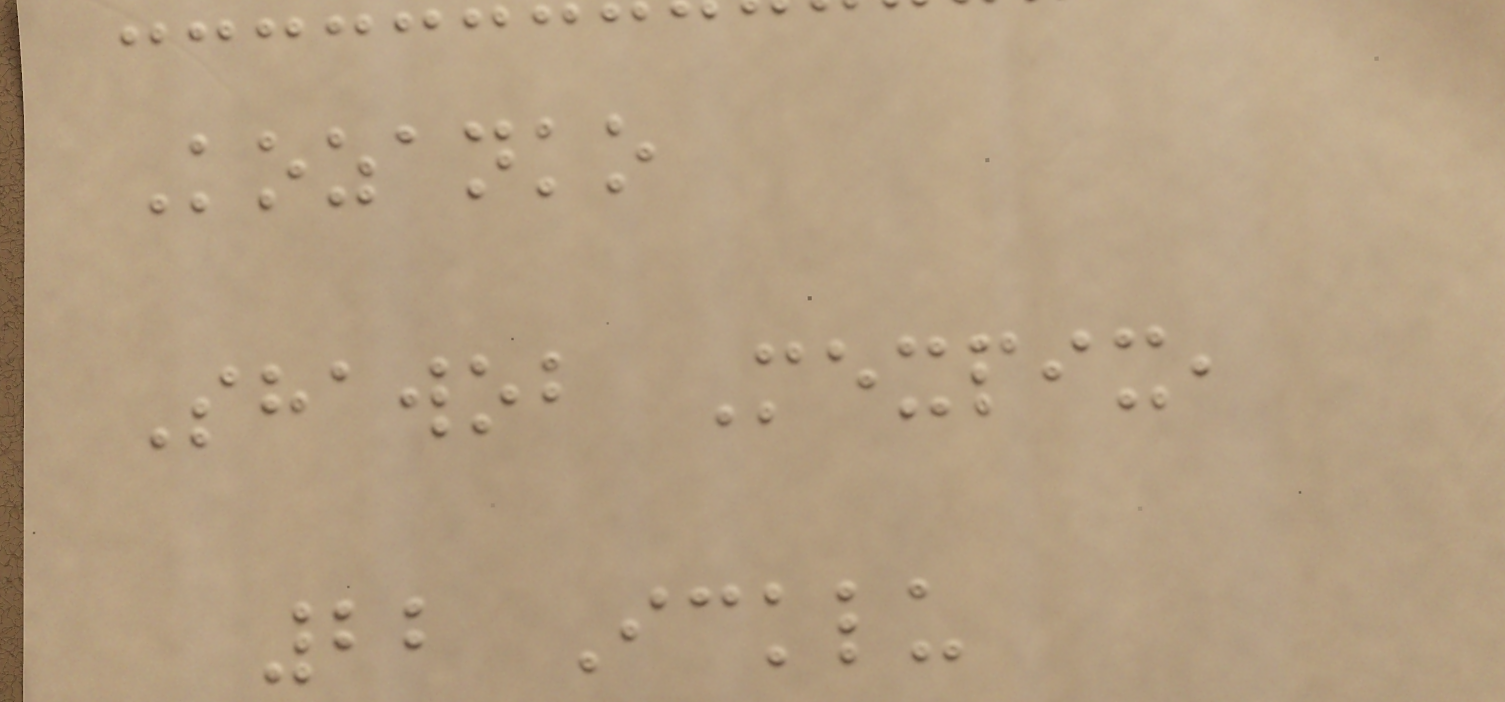Kozanko
Shawob Mexpix,
22 Icklu
